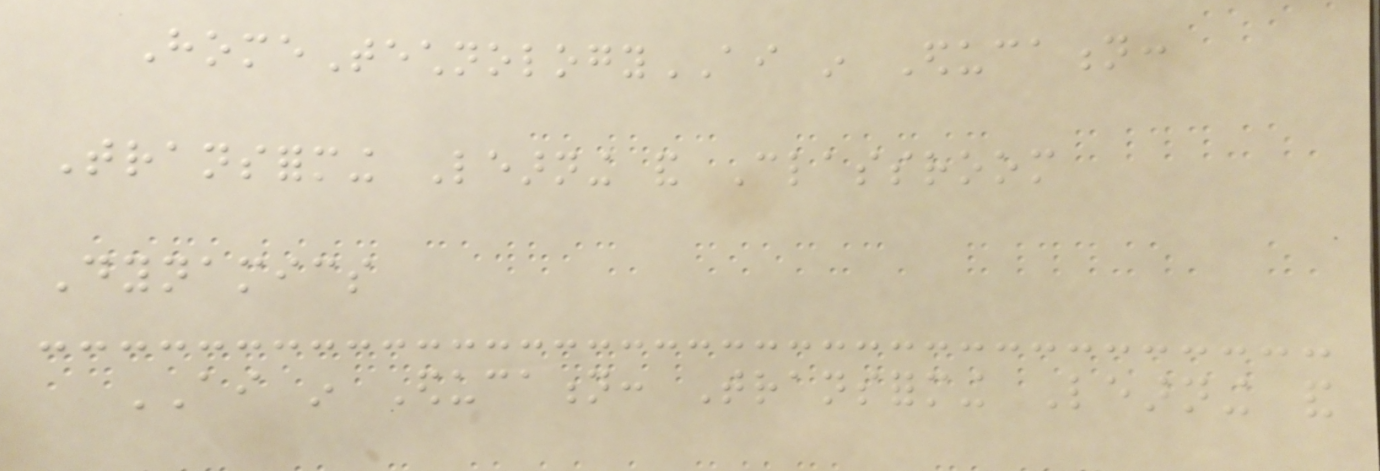HomeTechnologyAI in Education:
Transforming Learning and Classroom
Dynamics
AI in Education: Transforming Learning and
